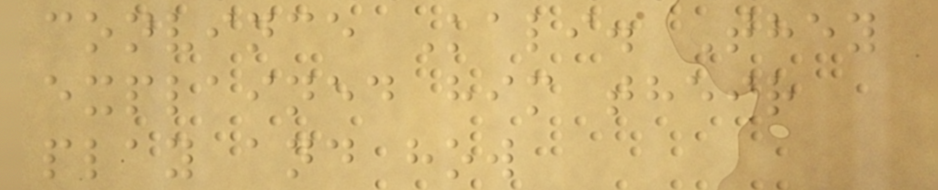convince Kali. They
explained him their
play and how
